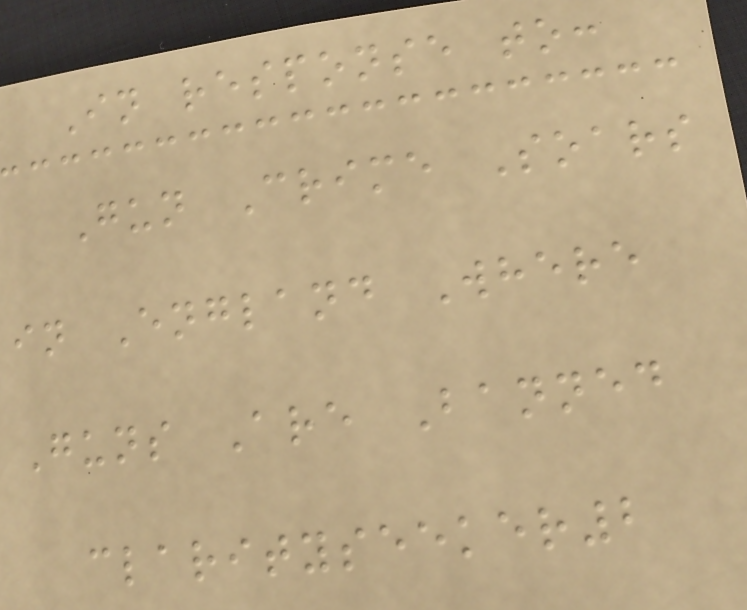In response to:
Gun Crime Soars
in England Where
Guns Are Banned
clarityseeker2
